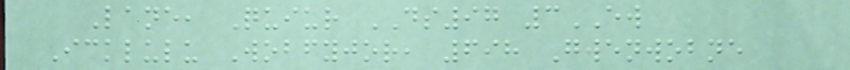Lane, Quiur DS97 3EW
Icklulu Wobfyjor, 698 Gwenwobne
